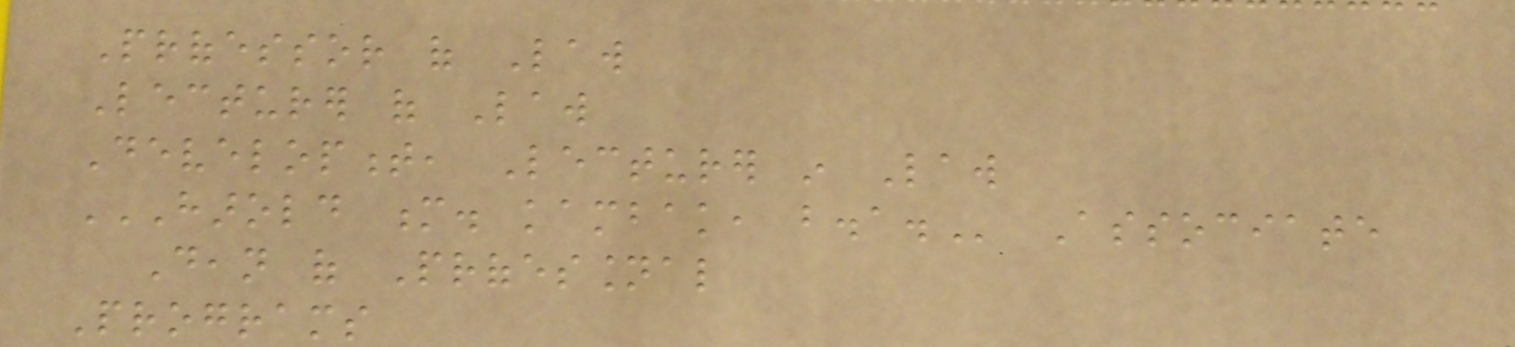Professor of Law
Lecturer of Law
Development, Lecturer in Law
HAROLD M. KAMBAK, B.A. Associate
Dean of Professional
Programs
